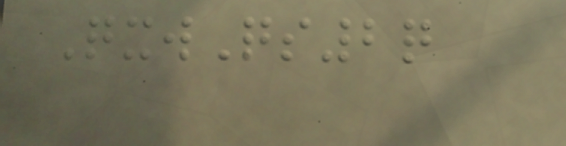QxwQs2q
